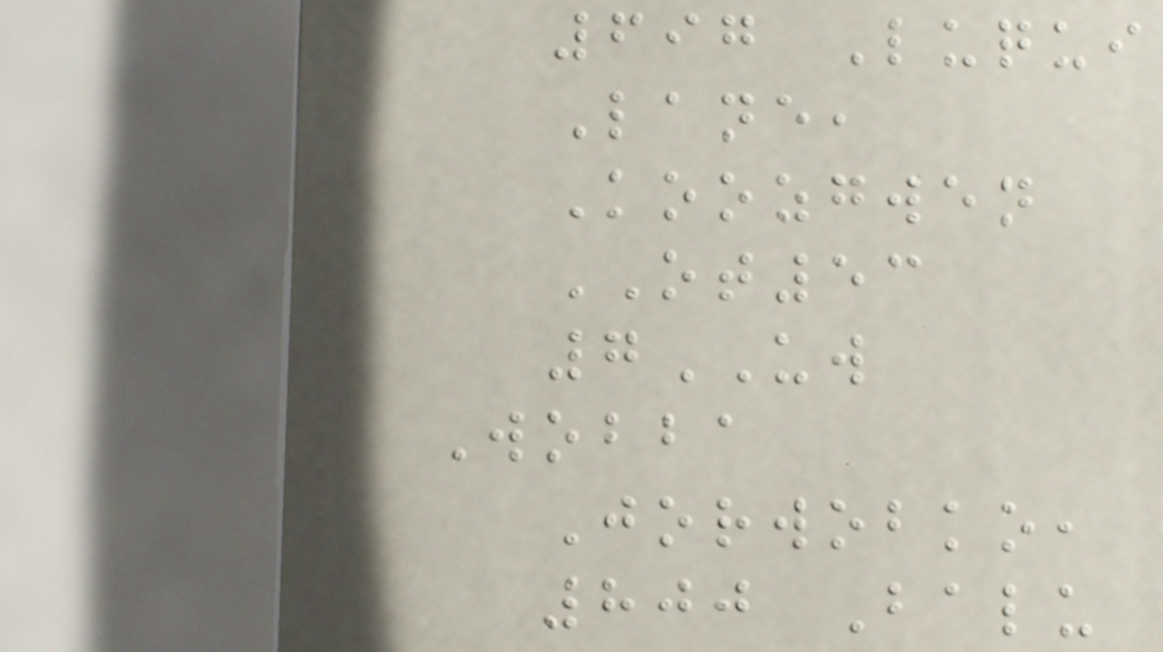697 Luqui
Lane,
Koozgwen
OT53
7UW
Wobba
Jorwobko,
800 Balu
